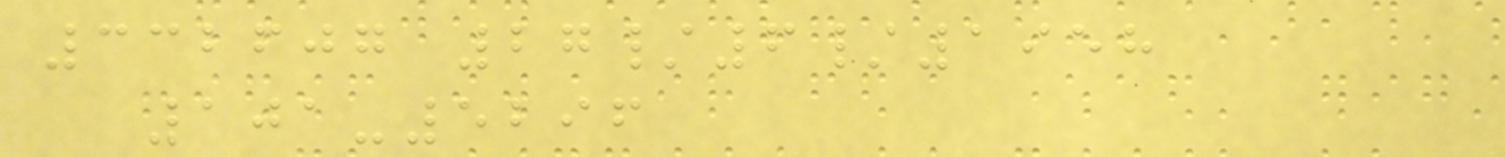332607 27/6/1958
101-5296
